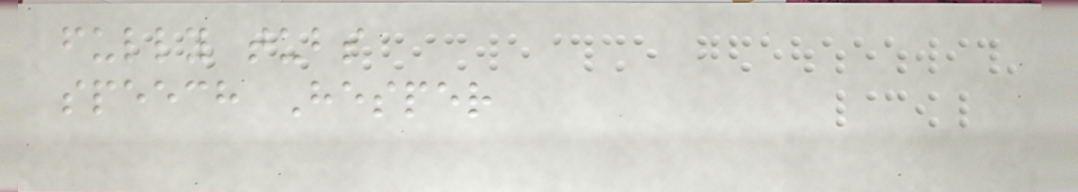fully tubs
speech Hesper
